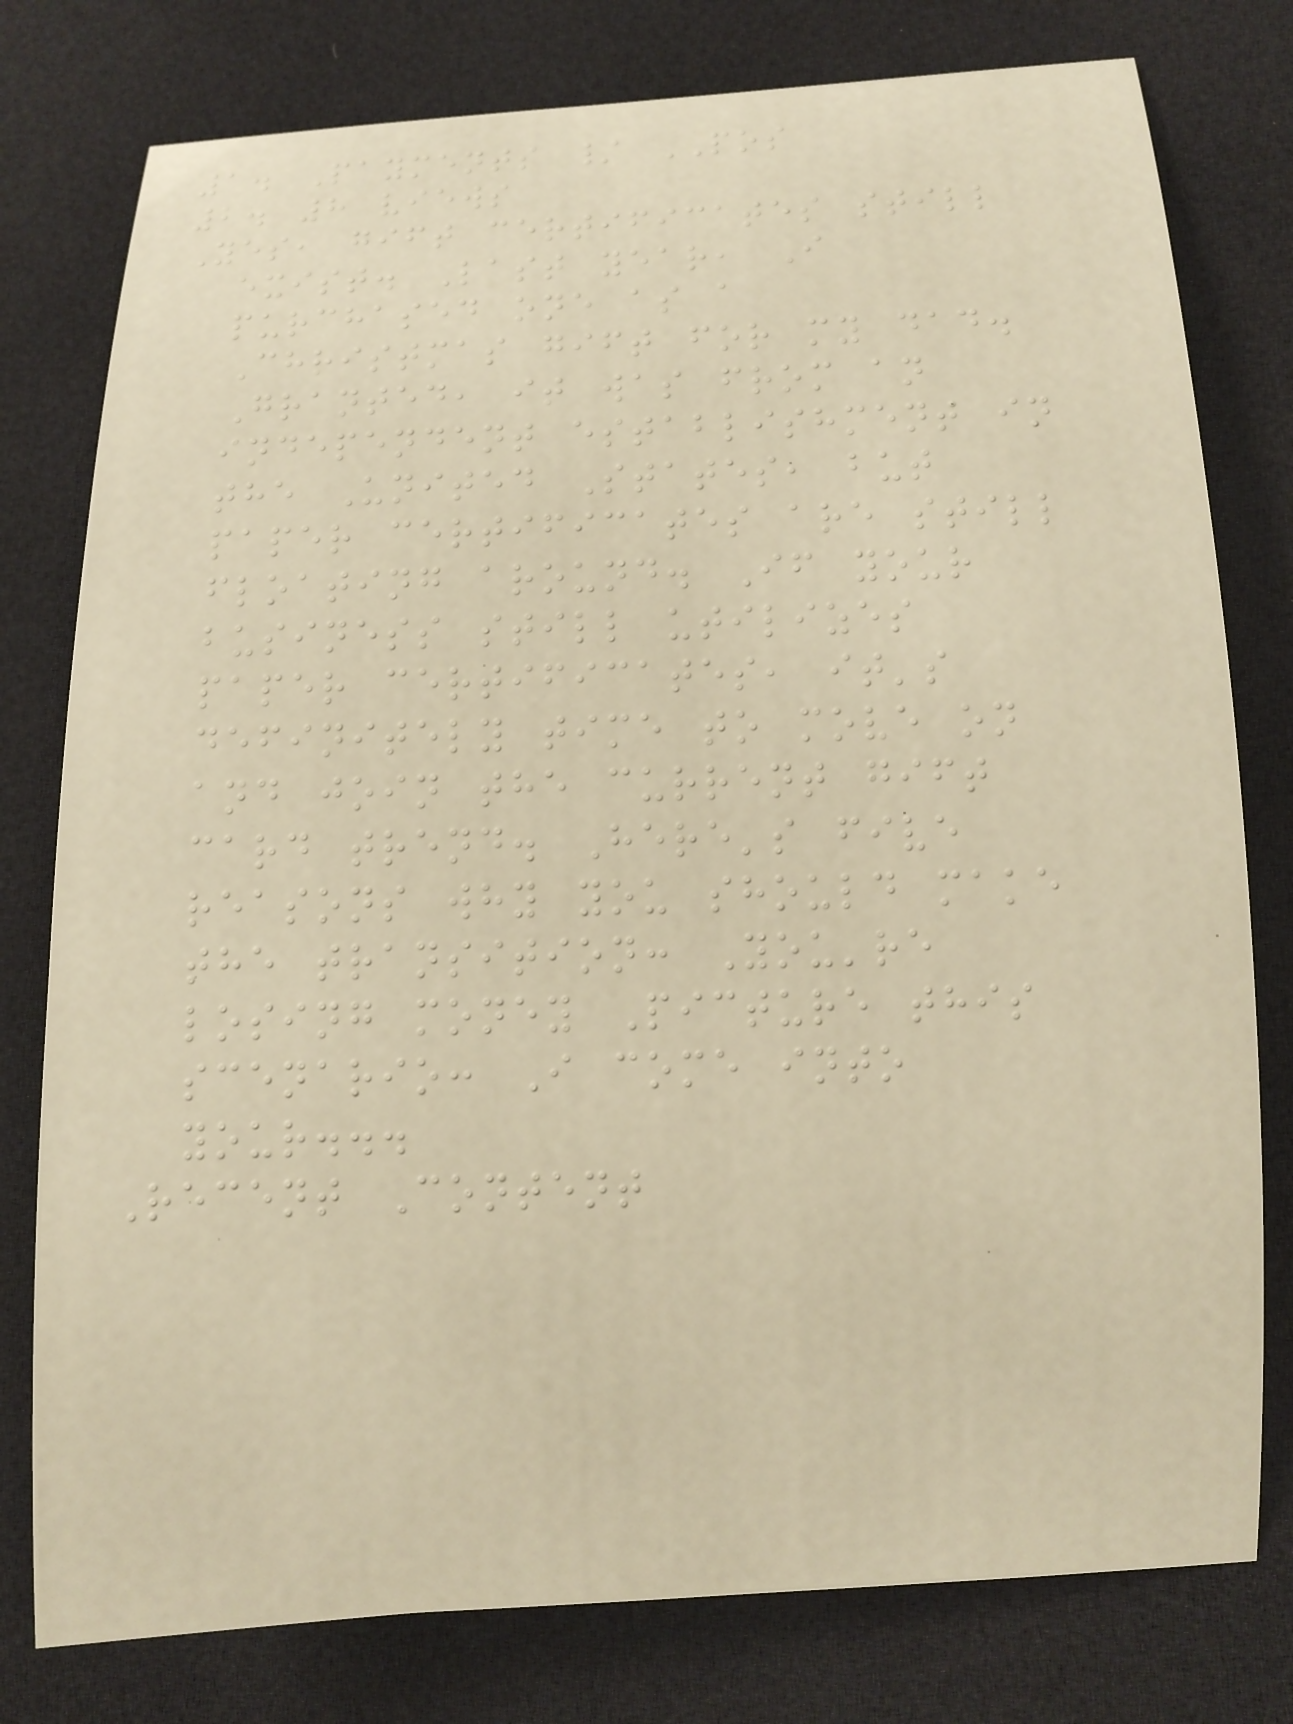1. Payments / POS
2. 8 views
Yes, gift certificates still
exist. Last year, I
purchased one as a
Christmas gift for my dad.
Granted, it was from an
independent establishment in
the United States, but
paper certificates are still
floating around. If your
business still utilizes
paper certificates, it's
definitely time to move on
and join the current gift
card trend. Here's five
reasons why you should make
the transition: You're
losing money Picture this
scenario: I come into
your...
Recent Content
